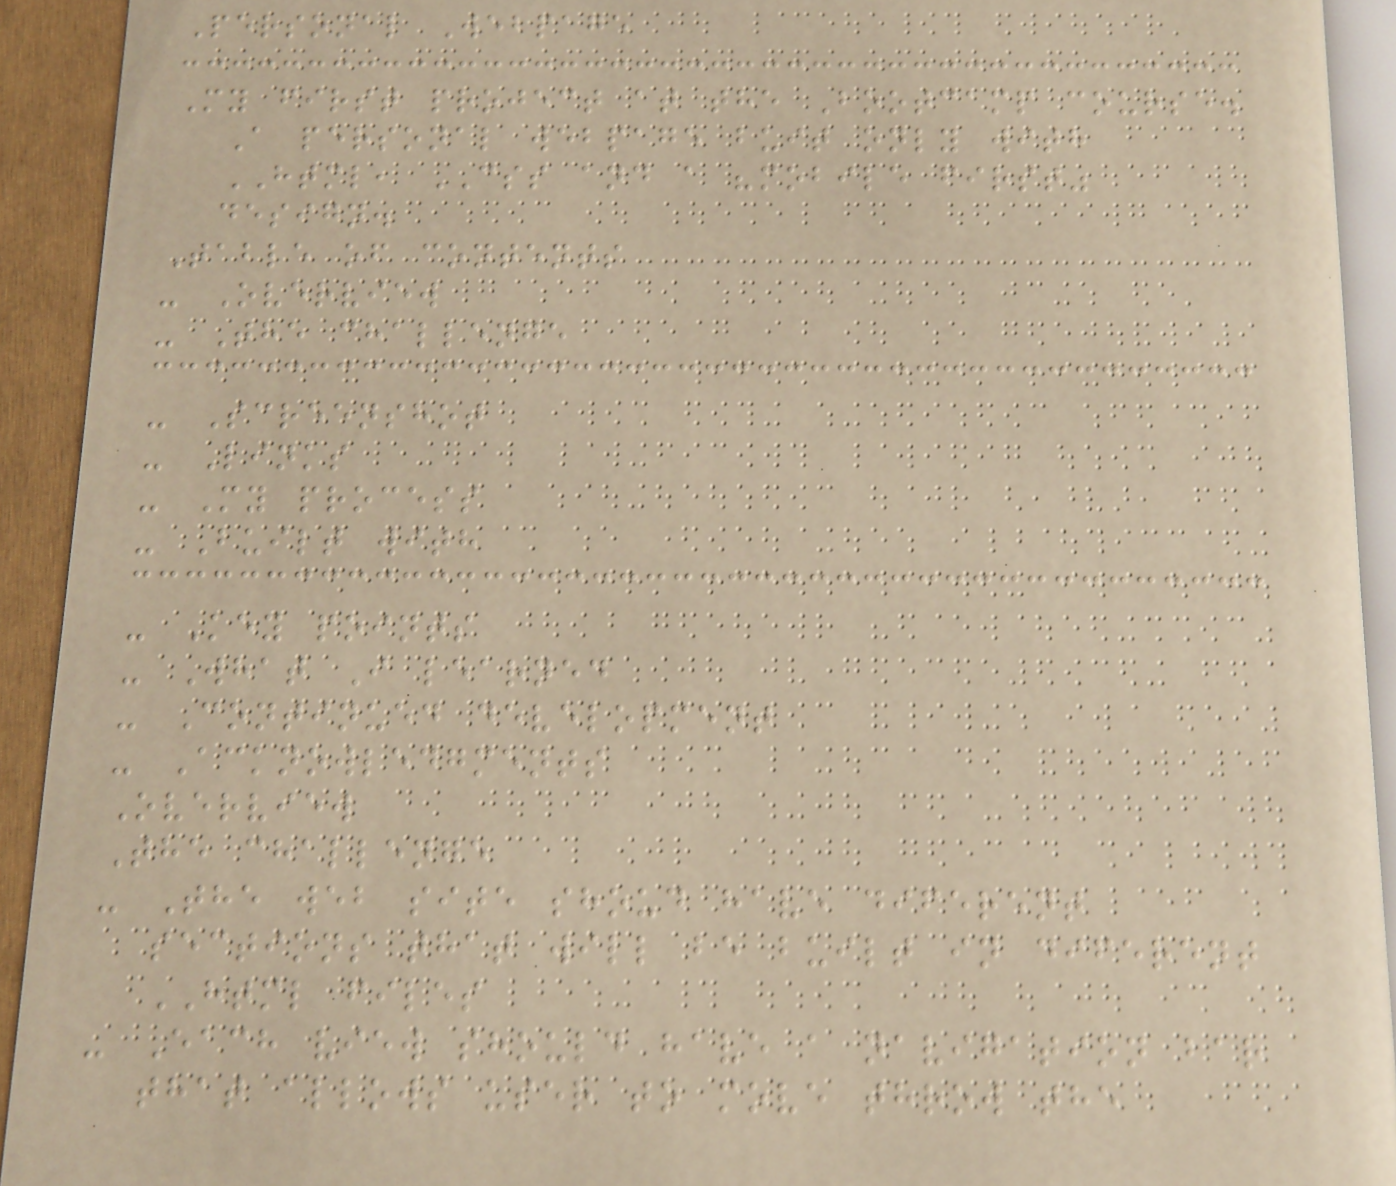Personal Webpage
My first project at the Bootcamp course.
A personal webpage buit only with
HTML, CSS and a "mobile first"
design.
Table of contents
- Overview
- The challenge
- Screenshot
- Links
- My process
- Built with
- Key points
- What I learned
- Continued development
- Acknowledgments
Overview
The challenge
- The web site shoud have diferent
sections that will be built in diferent
HTML files
- Each view should have a navigation bar
that allows user to move throw the
